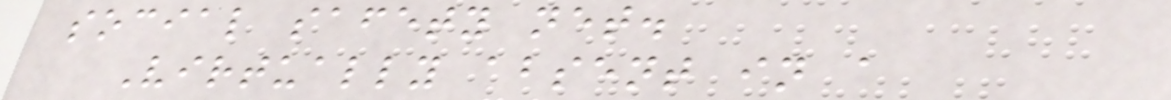social safety net.
Virtually absent in a
